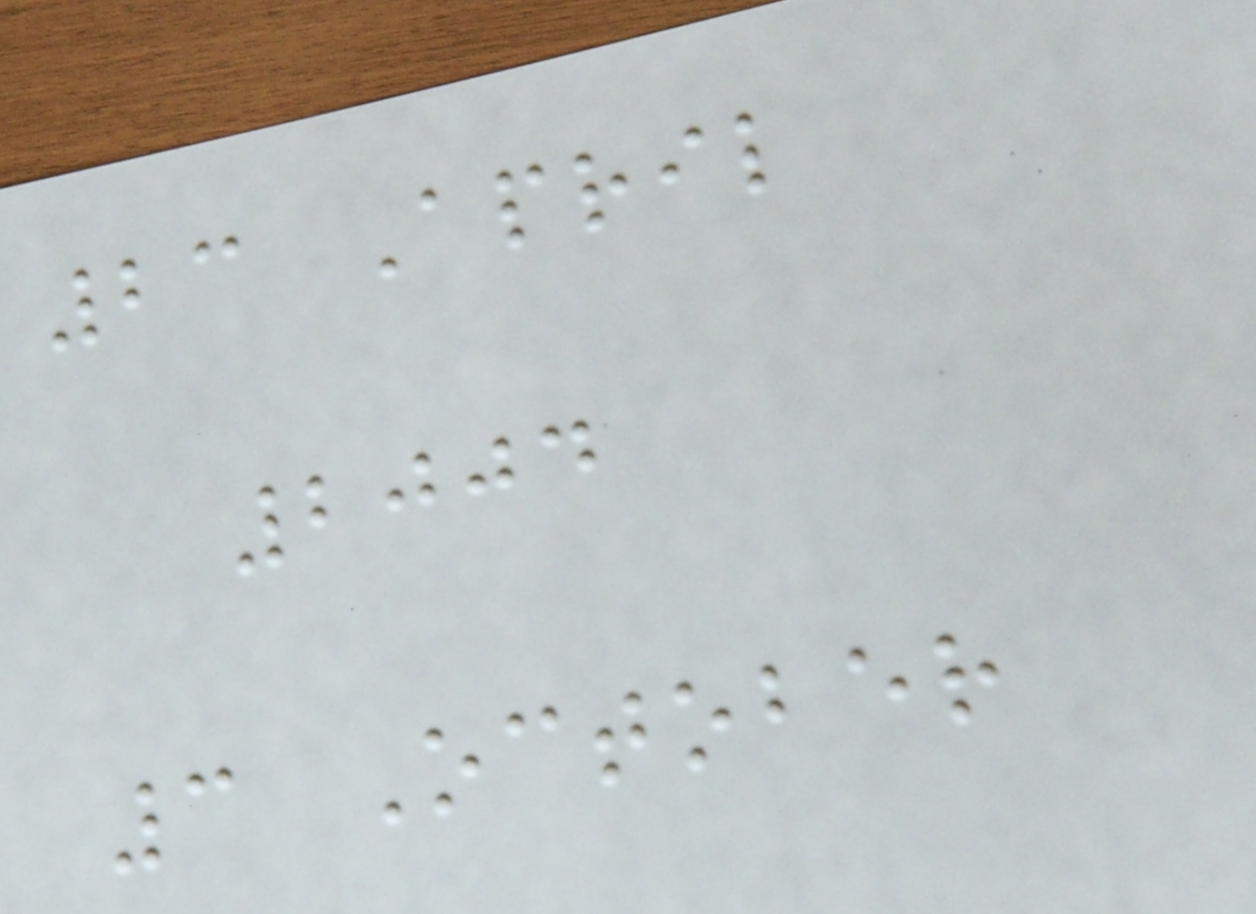23 April
2004
3 October
